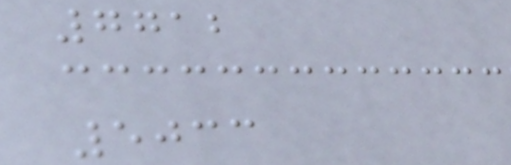7712
5033
